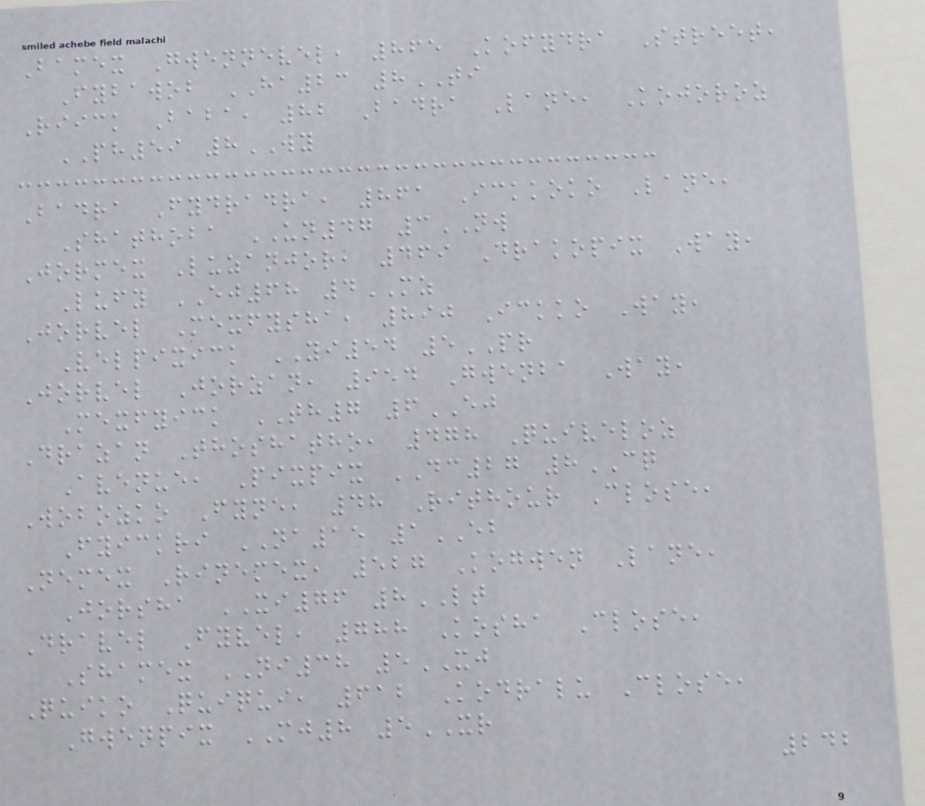Bamex Gwennevel, 865 Kofydra Street,
Fybawob HA23 8TI
Riick Baba, 82 Badra Lane, Kojoroz
PH59 8WY
Badra Fydradra, 861 Ickkoko Lane,
Shathoba UN47 3NW
Jormex Luzanjor, 469 Drakopix Way,
Lufy EJ68 4MZ
Jorvel Mexfysha, 890 Ickko Way,
Velpixick YI54 5PR
Jorvel Jorzan, 954 Gwenba Way,
Mexfyick TH7 6EJ
Drazan Thoshatho, 478 Quiveloz
Avenue, Pixpix DC27 8CQ
Wobozko Fyne, 48 Rithour Close,
Fyickri NA15 1EB
Nemex Rinemex, 527 Kogwen Lane,
Jorsha XI76 8LT
Dravel Fyvel, 788 Kosha Close,
Shamex NI38 5XJ
Quiko Quiqui, 612 Kodralu Close,
Gwenpix MJ8 5XR
242
